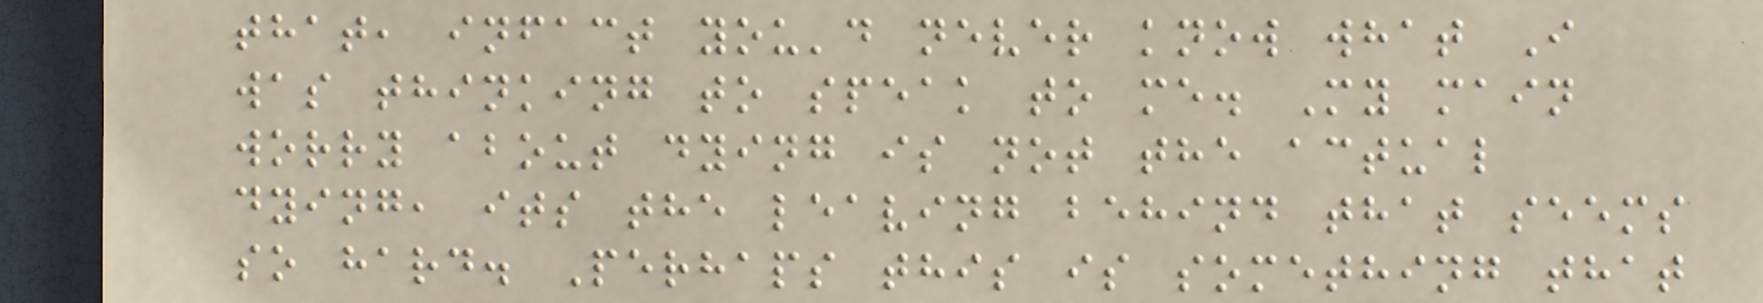that, infact you'd never know what I
was thinking to speak to me. My main
worry about dying is not the actual
dying, its the leaving behind that seems
so hard. Perhaps this is something that
